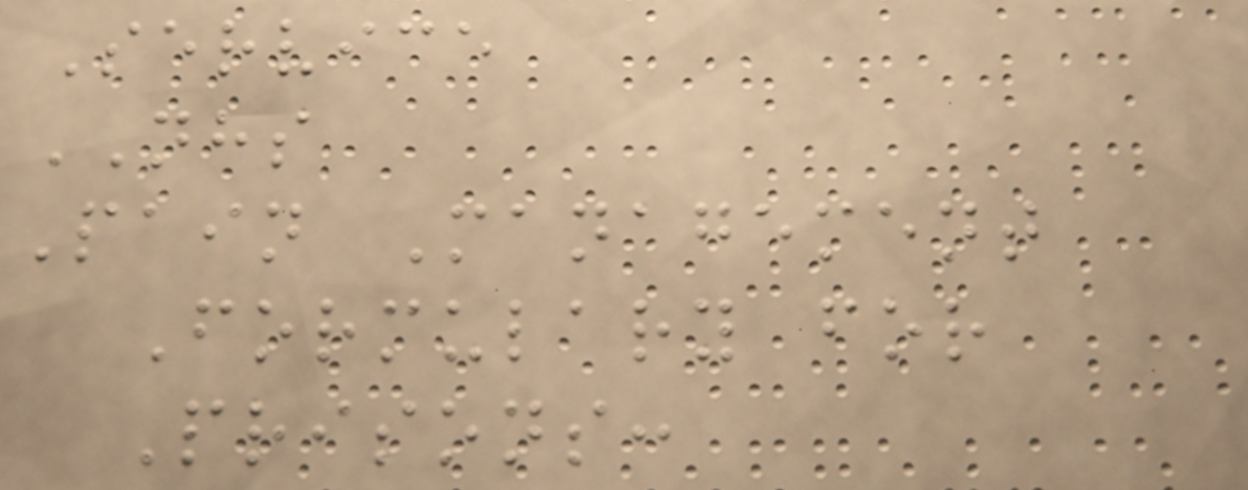Service
NHS
Pain Management
Formulary for
Prisons:
